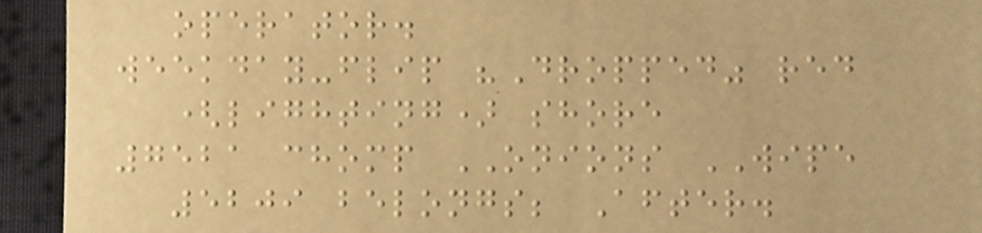operator.
weekday-flip "Dropped" red
(lighting) shore
7521 chomp ONIONS WIPE
5209 belongs; After.
